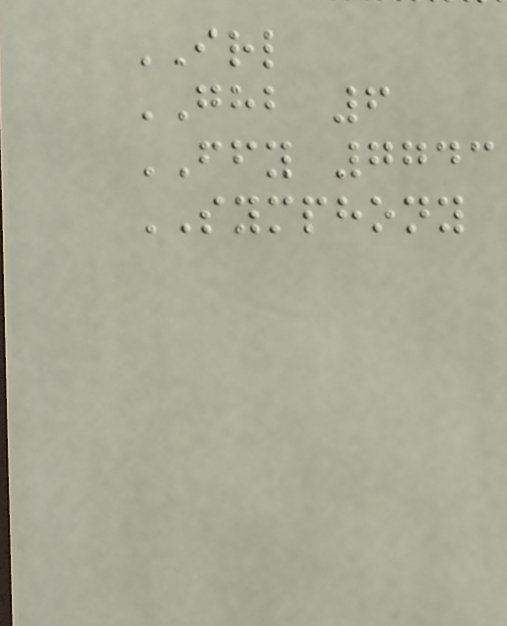IRL
GHB 6
FFY 7743
SYMPHONY
